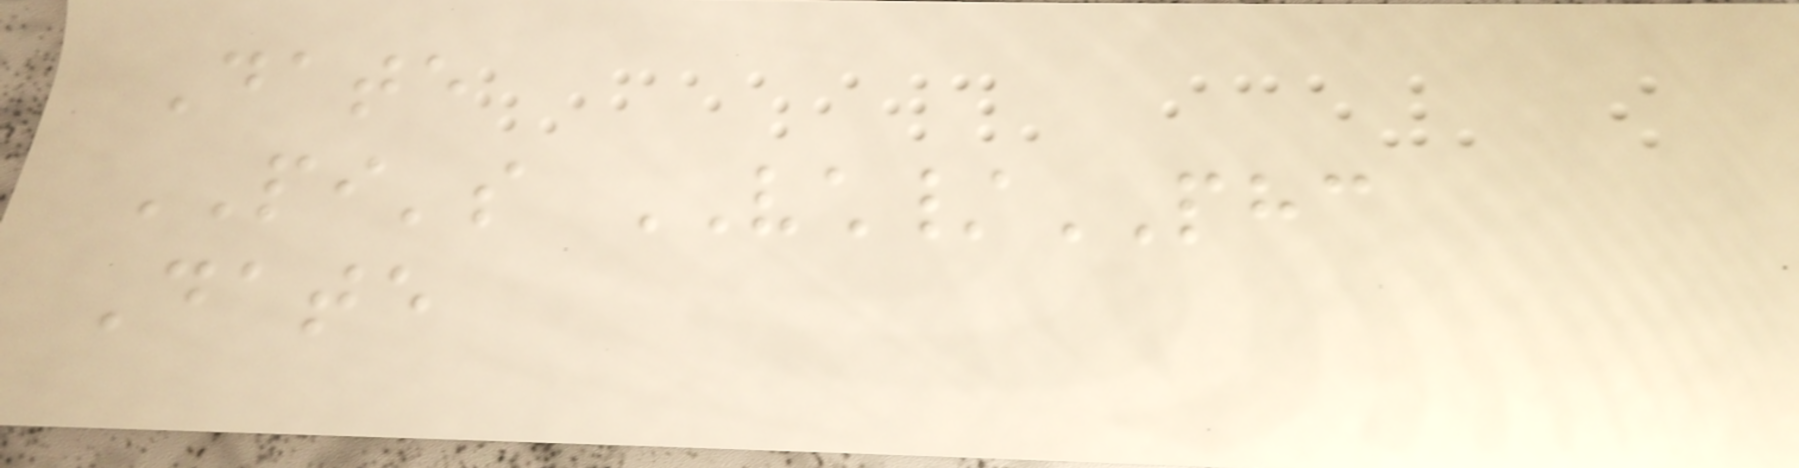Date
PI's VCH/PHC
Date
